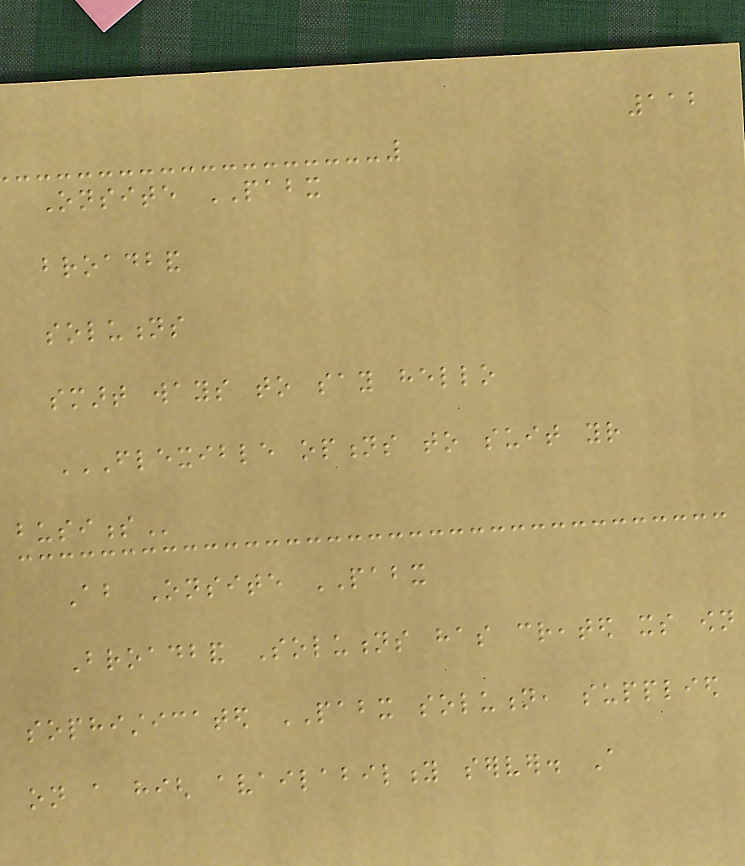112
Onsite PABX
broadband
solutions
smart ways to say hello
FLEXIBLE OPTIONS TO SUIT YOUR
BUSINESS
About Onsite PABX
Broadband Solutions has created its own
sophisticated PABX solution, supplied
on a high availability server. A
